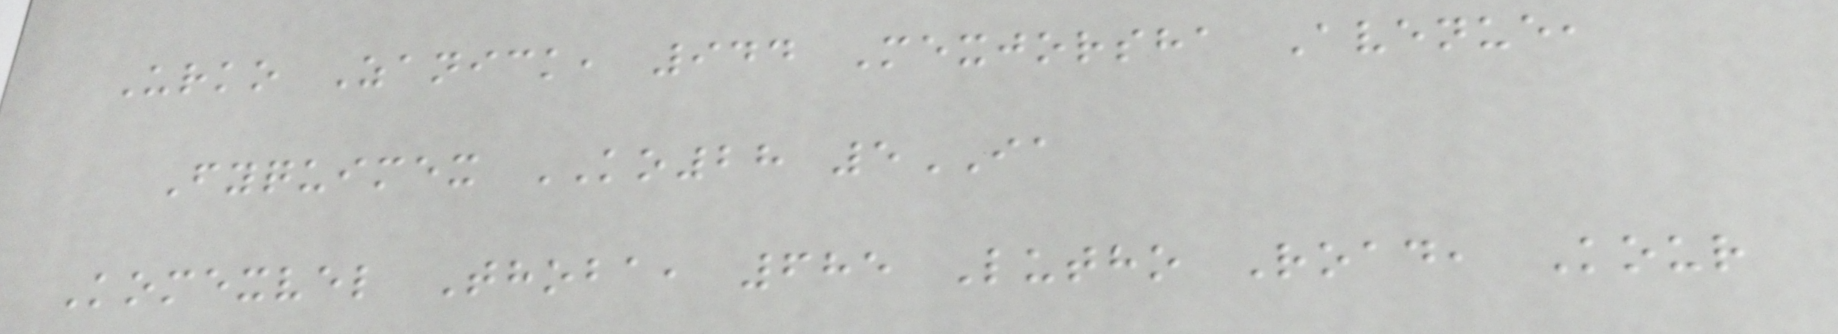Urko Zanick, 944 Mexjorsha Avenue,
Fyquimex KO28 5IA
Komexvel Thoba, 685 Lutho Road, Kour
